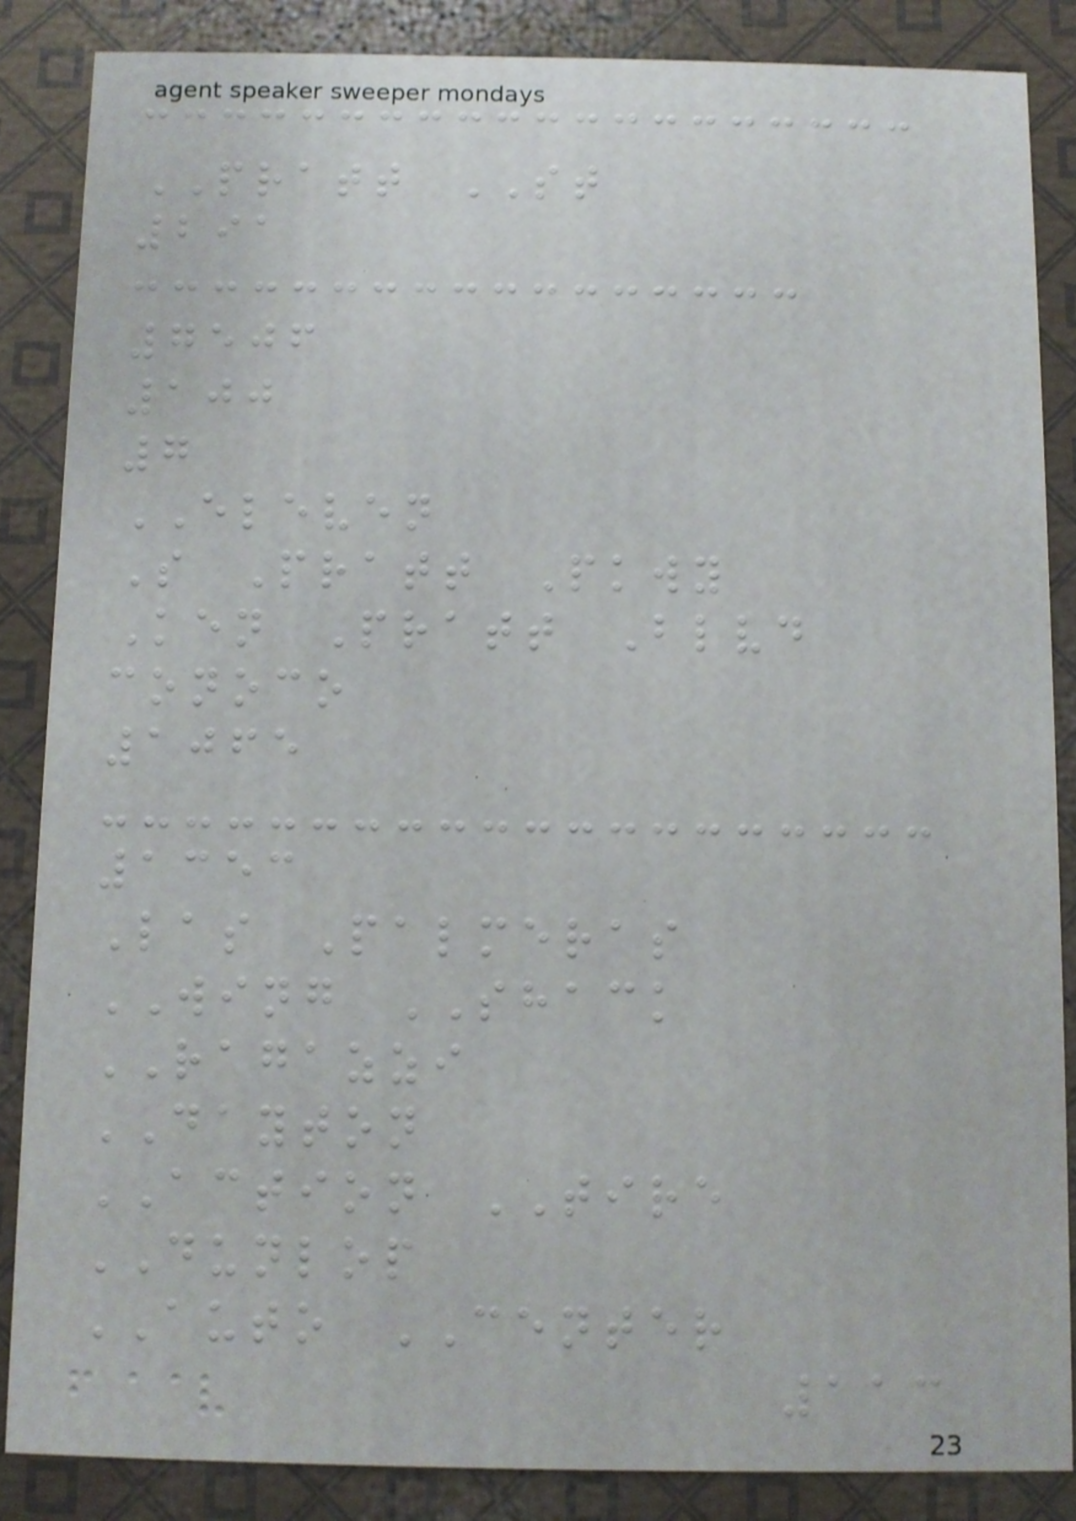PRATT ST
291
7506
100
7
ELEVEN
S Pratt Pkwy
Ken Pratt Blvd
conoco
1065
1353
Las Palmeras
WING SHACK
RAGAZZI
DAYTON
ACTION TIRE
DUNLOP
AUTO CENTER
113
